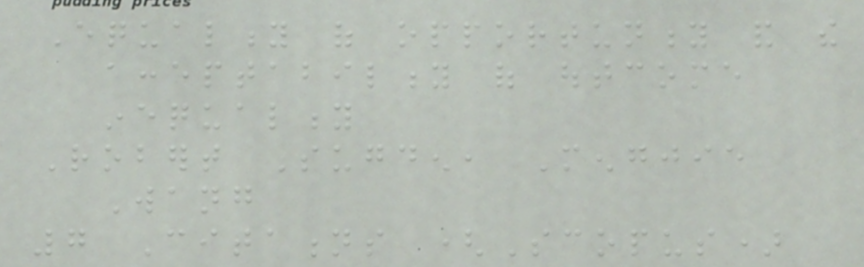Equality of opportunity and the
acceptability of outcome
inequality
Robert Sugden, Mengjie
Wang
7 Citations (Scopus)
